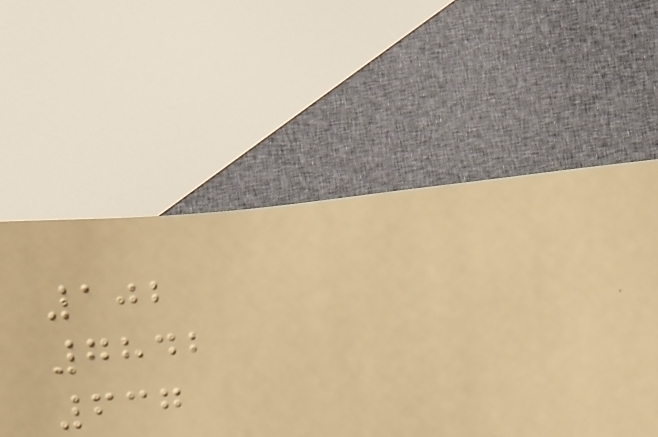102
7842
637
